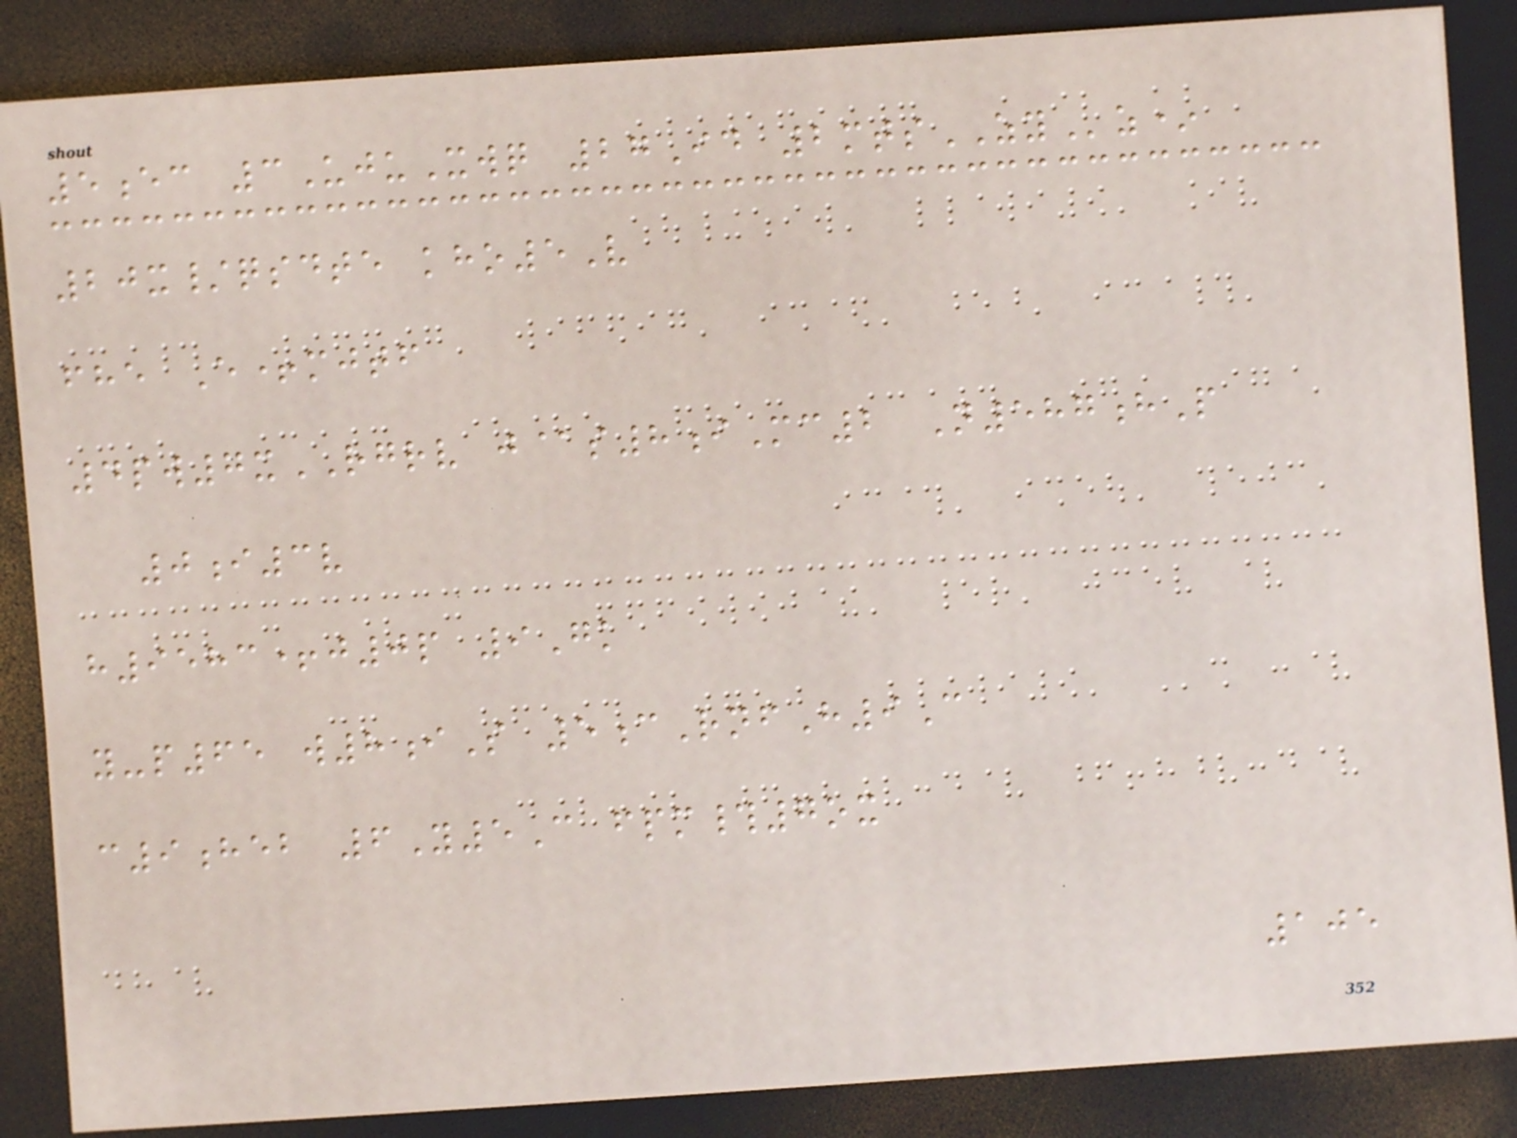5ec 3UjuXwq 27Id 2mtsZYz*
20x/qsdte kho5V
fhe E+mjtf
4pw7xRGRV j@s8iMc2 N587hP
0i3v
h9583+j0p 9Gk
y-p65 w8iS 5cRnfH9C
c9heb 6Y5C fpm#7ox
105
